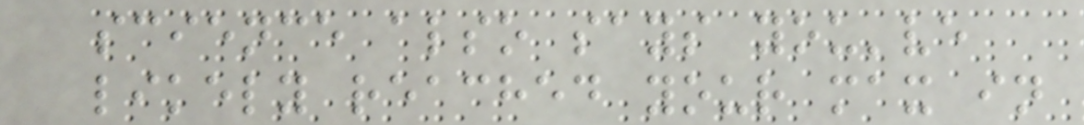science also says you've
likely reached your max in
